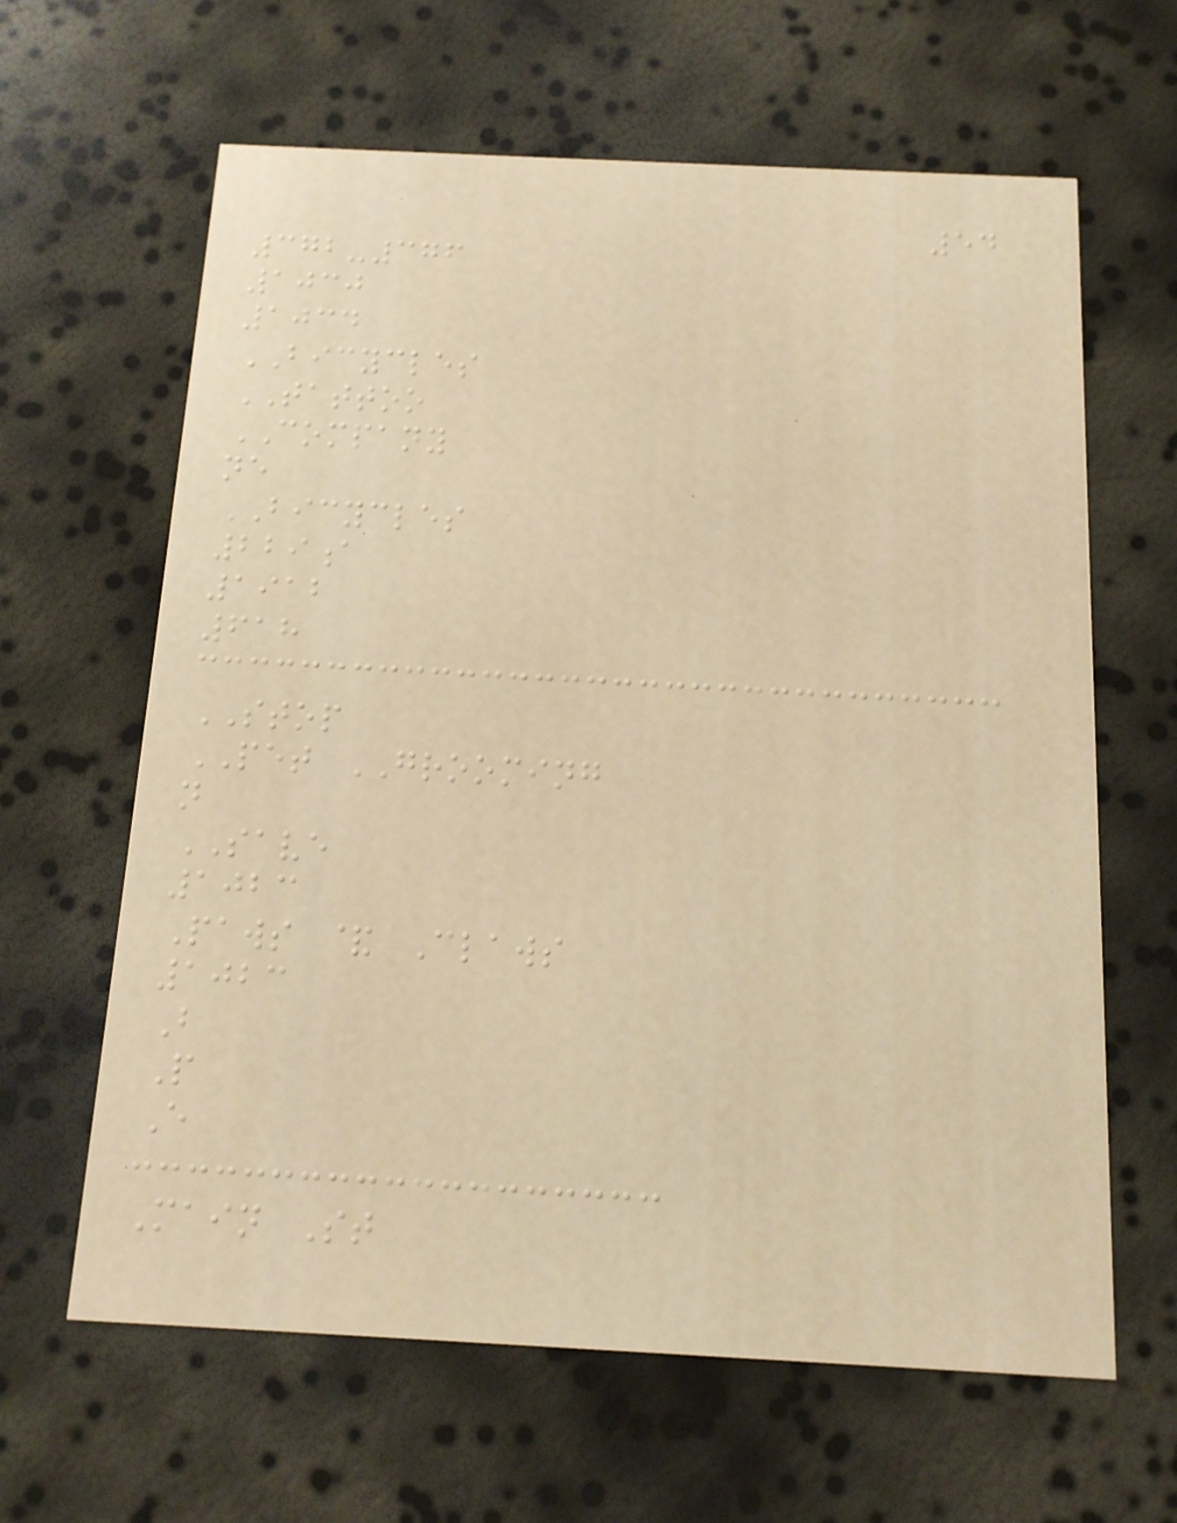54
372-376
1030
1034
BICYCLES
TATTOO
COMPANY
ne
BICYCLES
229a
1912
618
STOP
PET GROOMING
n
SAVE
1023
Paws & Claws
1023
B
P
E
Main St
